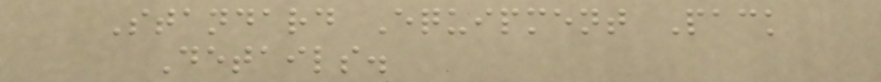Standard Equipment Pack
Details.
